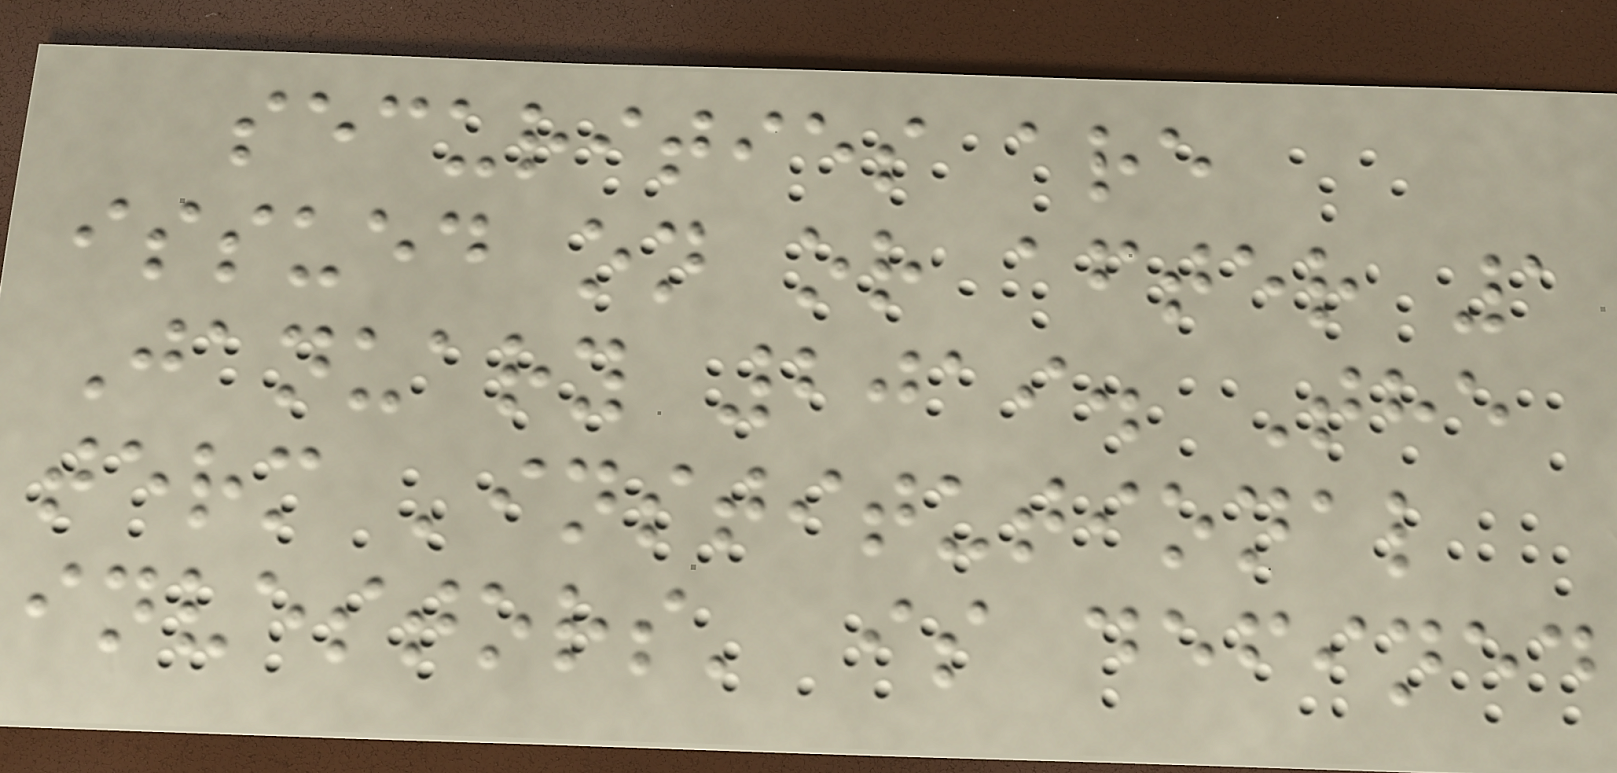securities are
issued on or after 1
January 2019. The
term 'institutional
investors' is defined
